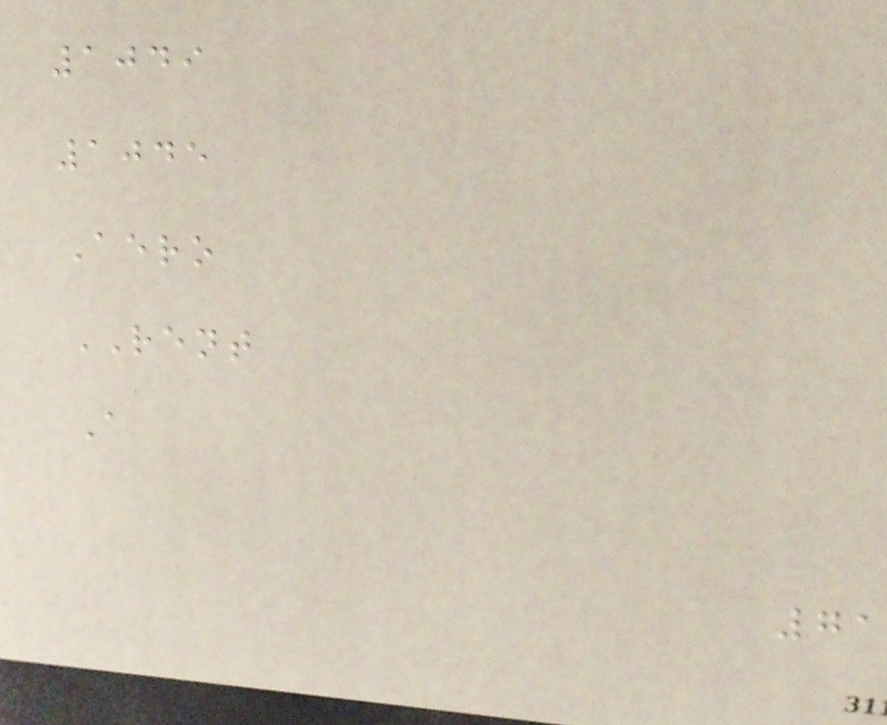1049
1045
Aero
RENT
A
71
